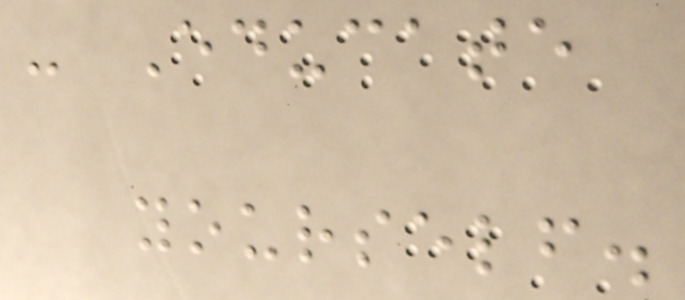- Educate
yourself.
